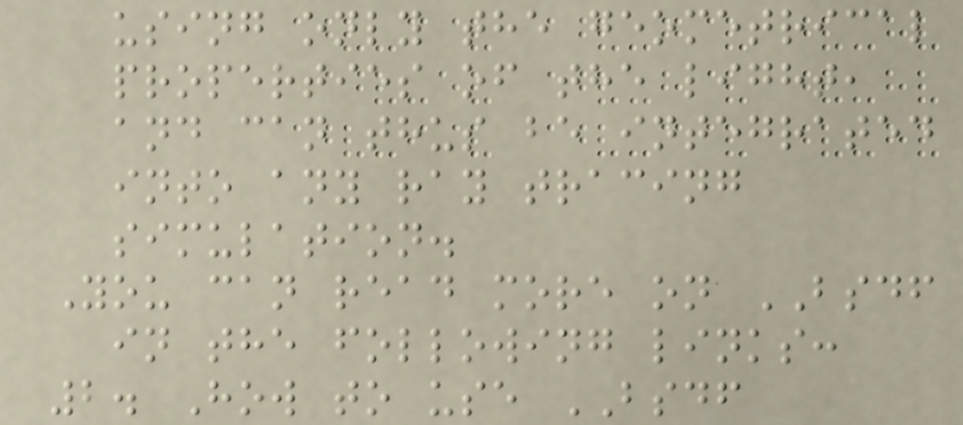using only the geometrical
properties of the light,
and can thus be integrated
into any ray tracing
simulation.
You can read more on BSDF
in the following links:
2. How to use BSDF
